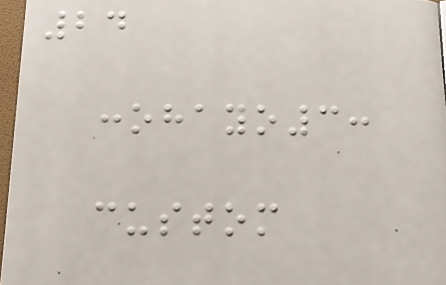24
:ohayo3:
custom
